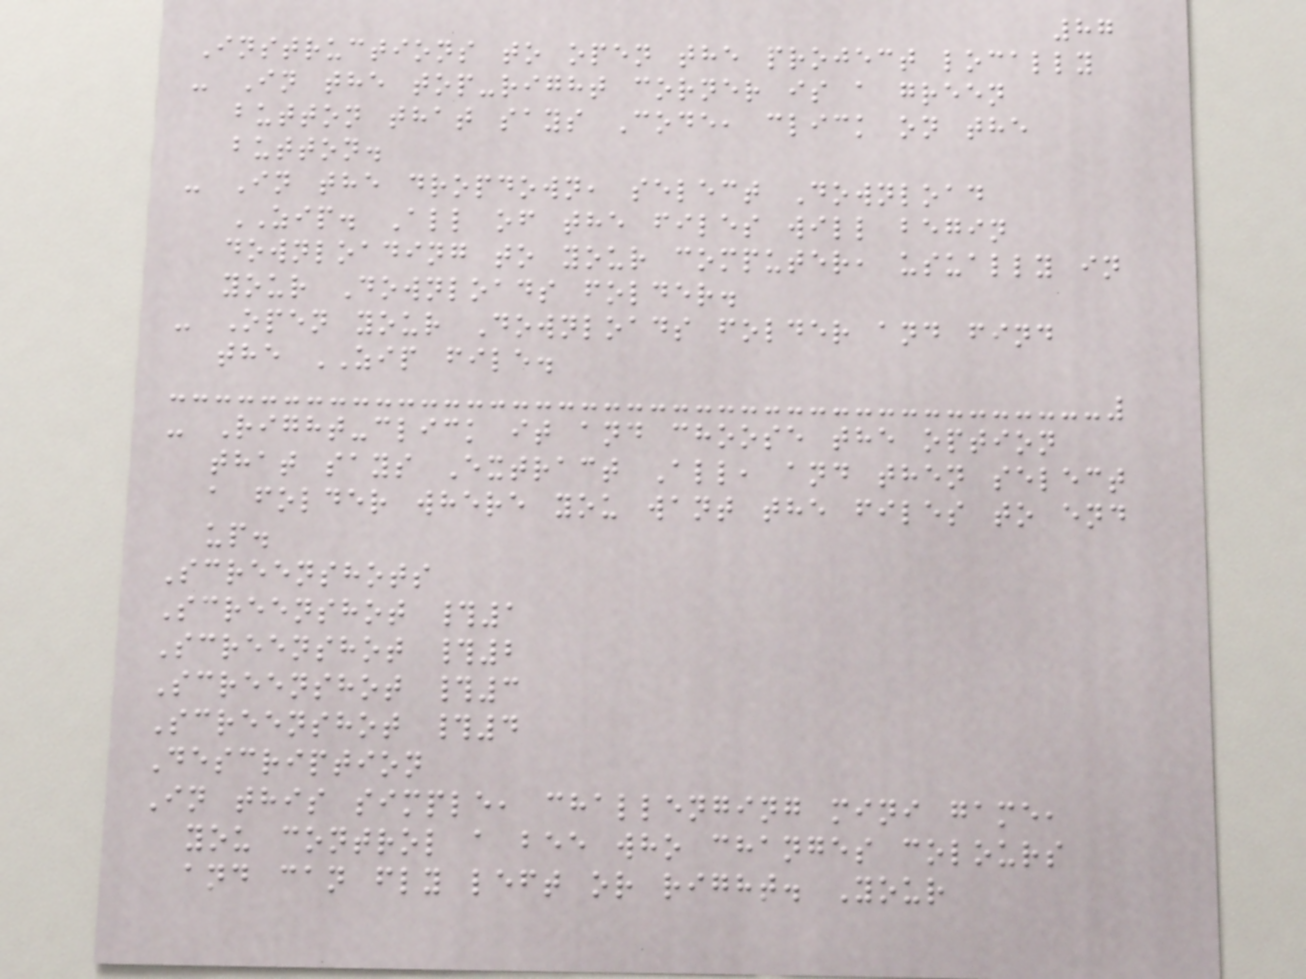87
Instructions to open the project locally
- In the top-right corner is a green
button that says Code, click on the
button.
- In the dropdown, select Download
ZIP. All of the files will begin
downloading to your computer, usually in
your Downloads folder.
- Open your Downloads folder and find
the ZIP file.
- Right-click it and choose the option
that says Extract All, and then select
a folder where you want the files to end
up.
Screenshots
Screenshot #1
Screenshot #2
Screenshot #3
Screenshot #4
Description
In this simple, challenging mini game,
you control a bee who changes colours
and can fly left or right. Your
